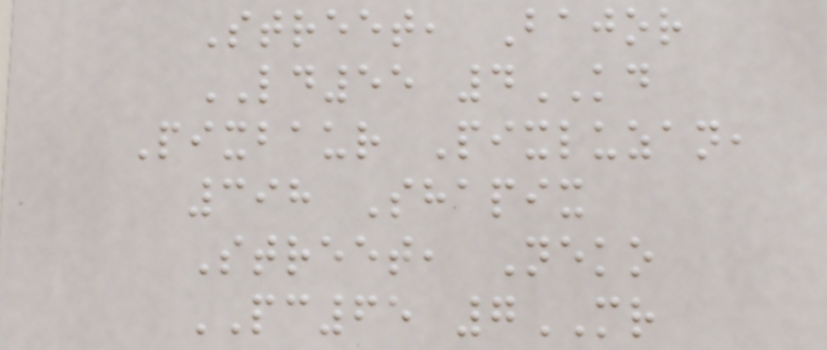Street, Bajor
LD55 4KD
Pixbaur Pixluzan,
398 Shapix
Street, Neko
PC65 7MR
